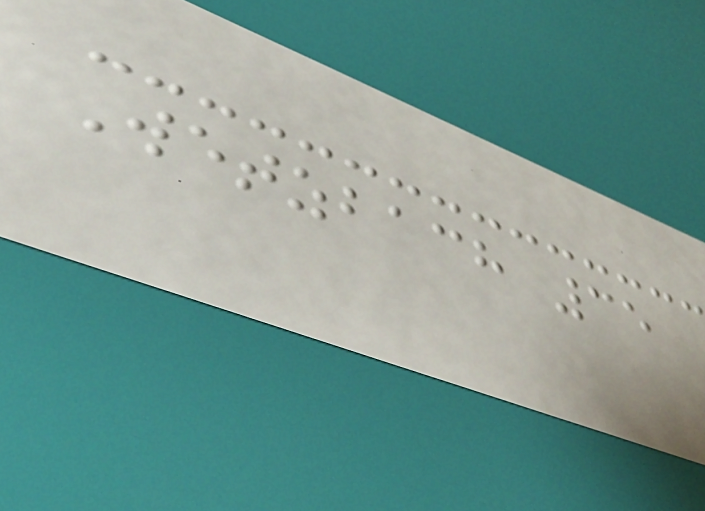Wetzbach 35
